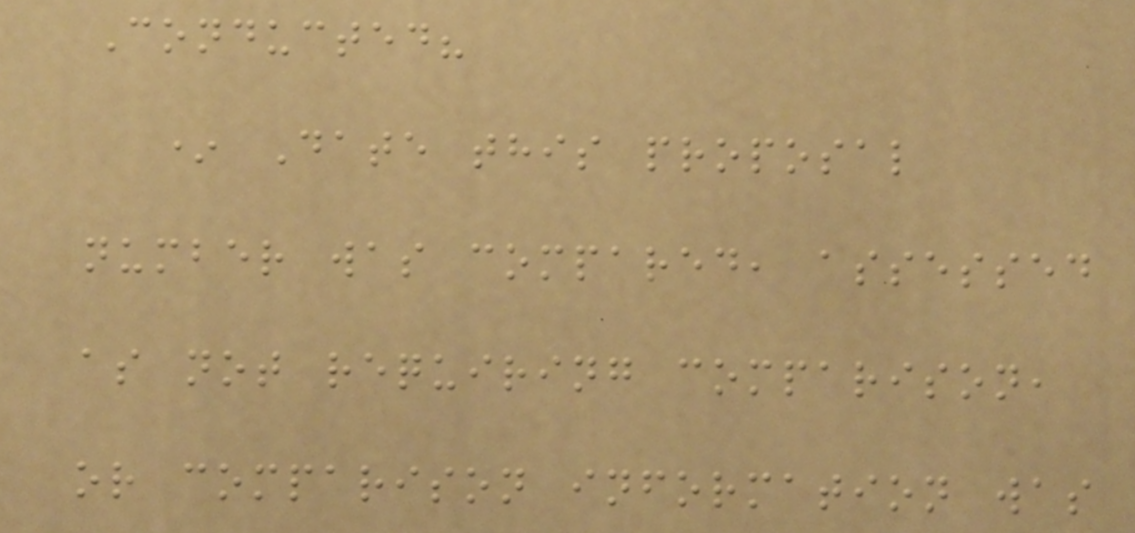Conducted?
* Date this proposal
number was compared, assessed
as not requiring comparison,
or comparison information was
